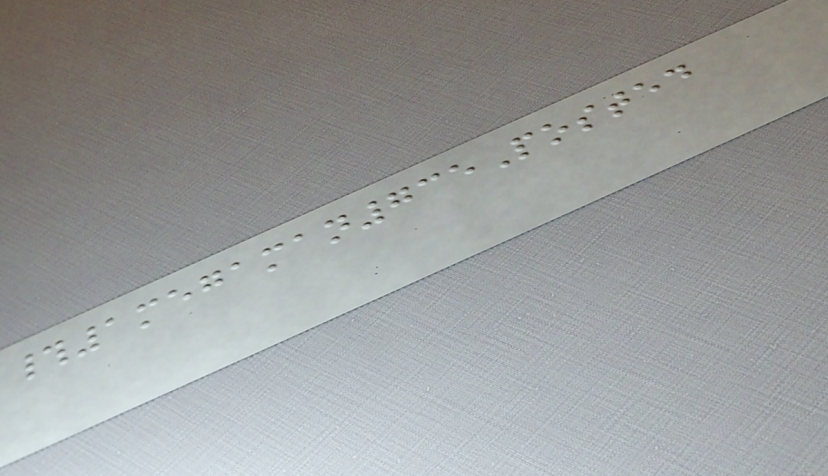#1megaman735Posted
